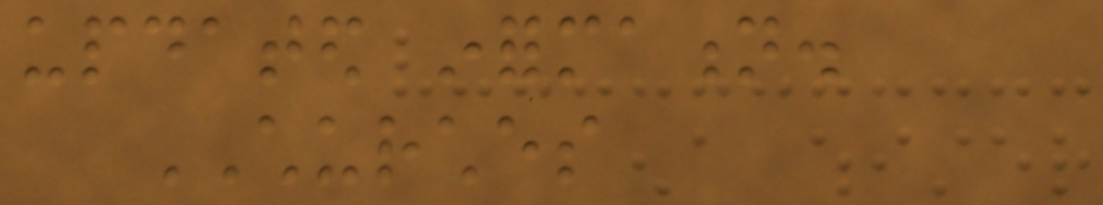updated information.
CHURCHES
